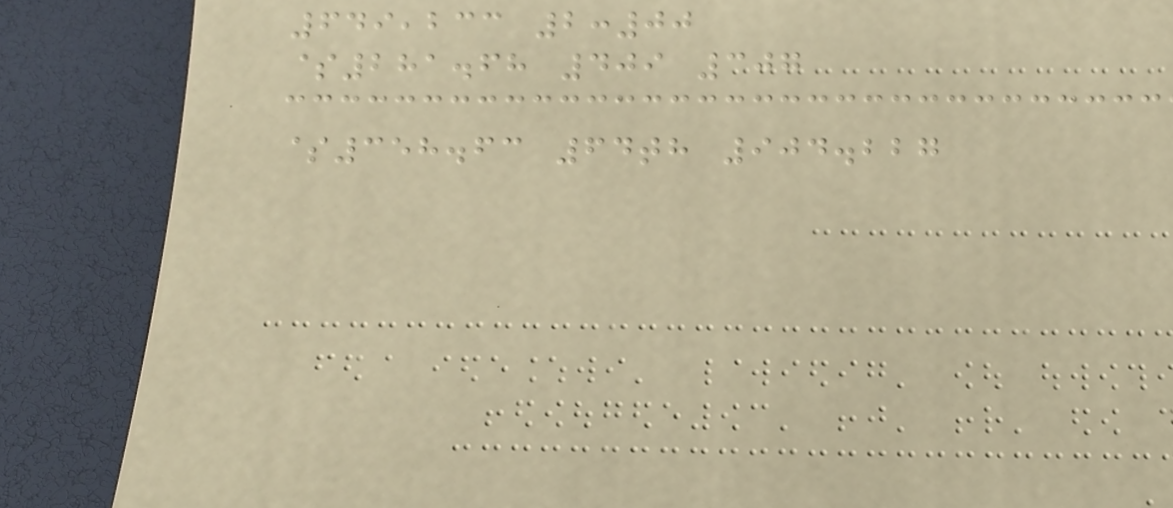649,233 2:00
$281.68 409 307
$358.63 64th 904.227
